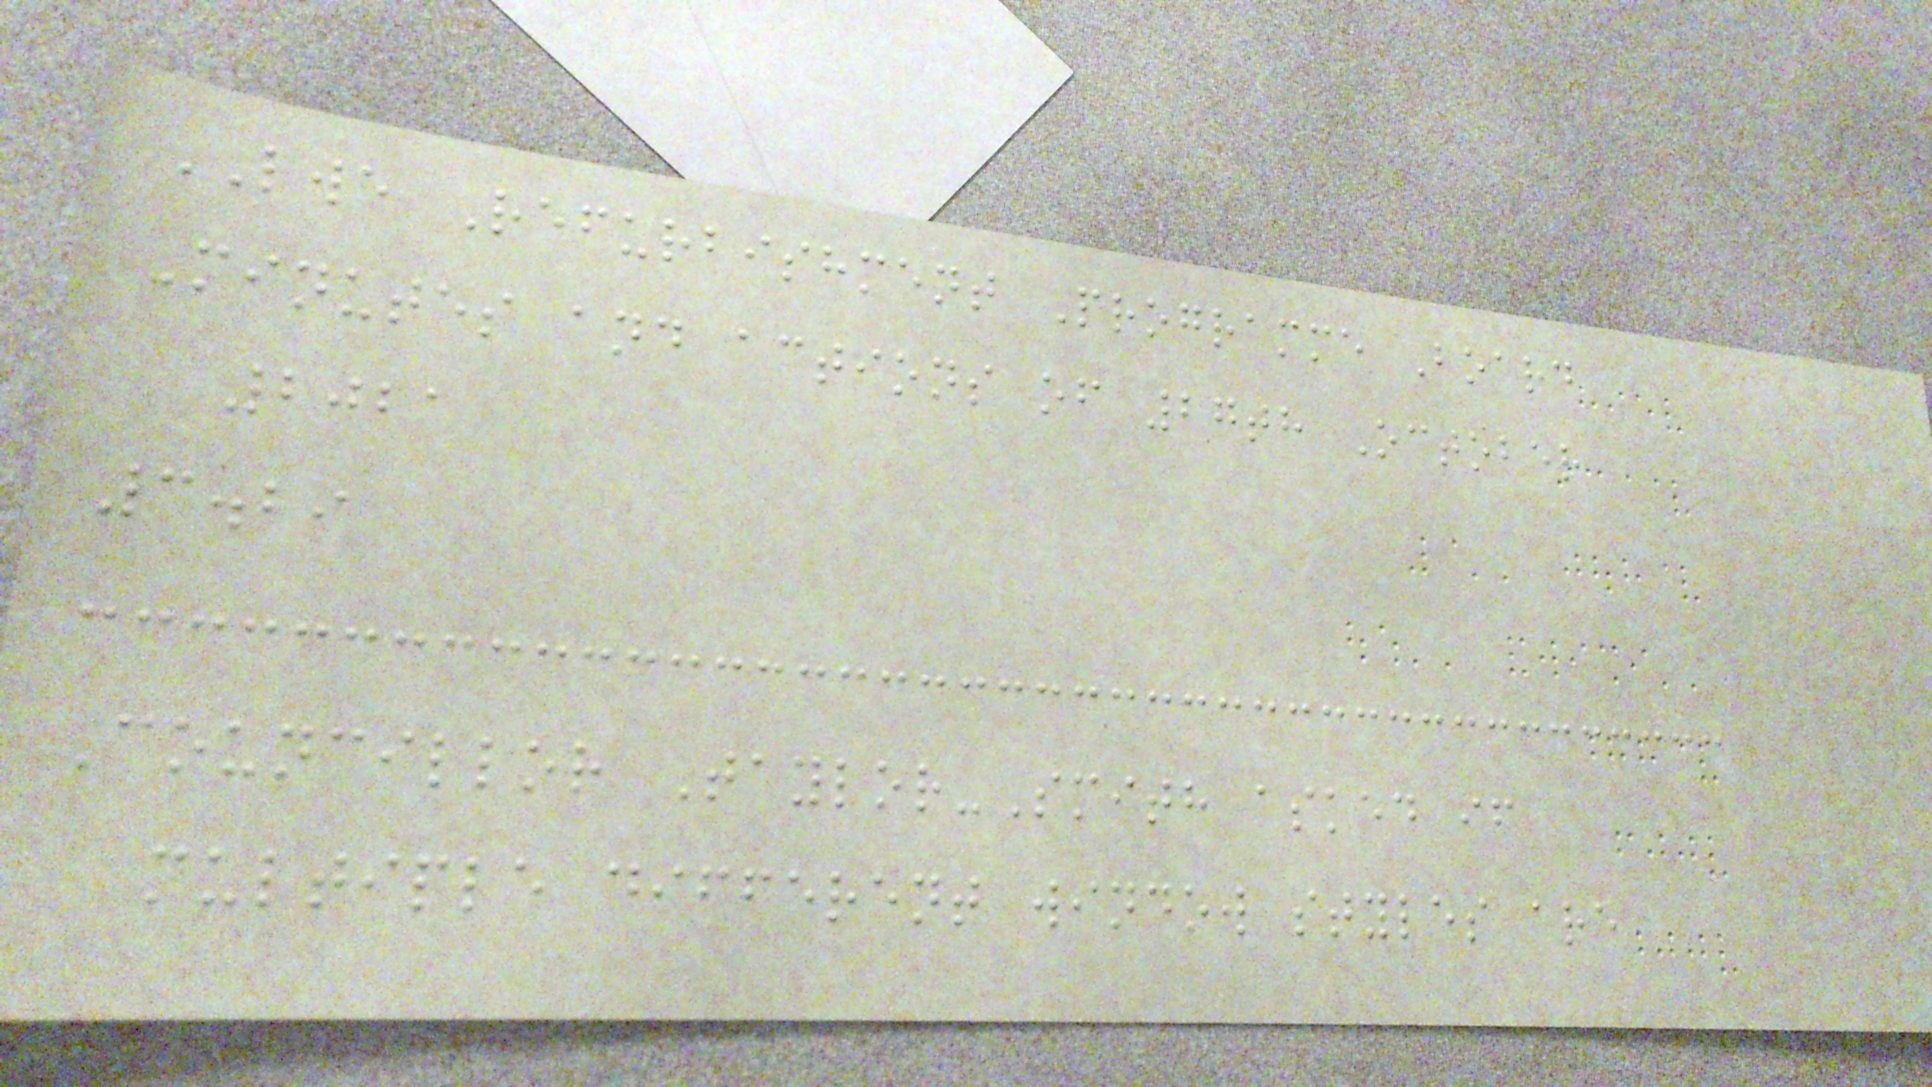LWE Refurbishment Programme Board
Minutes and actions of 27th October
2021
3.29
Councillor Taylor-Smith asked if
multiple different window styles are
